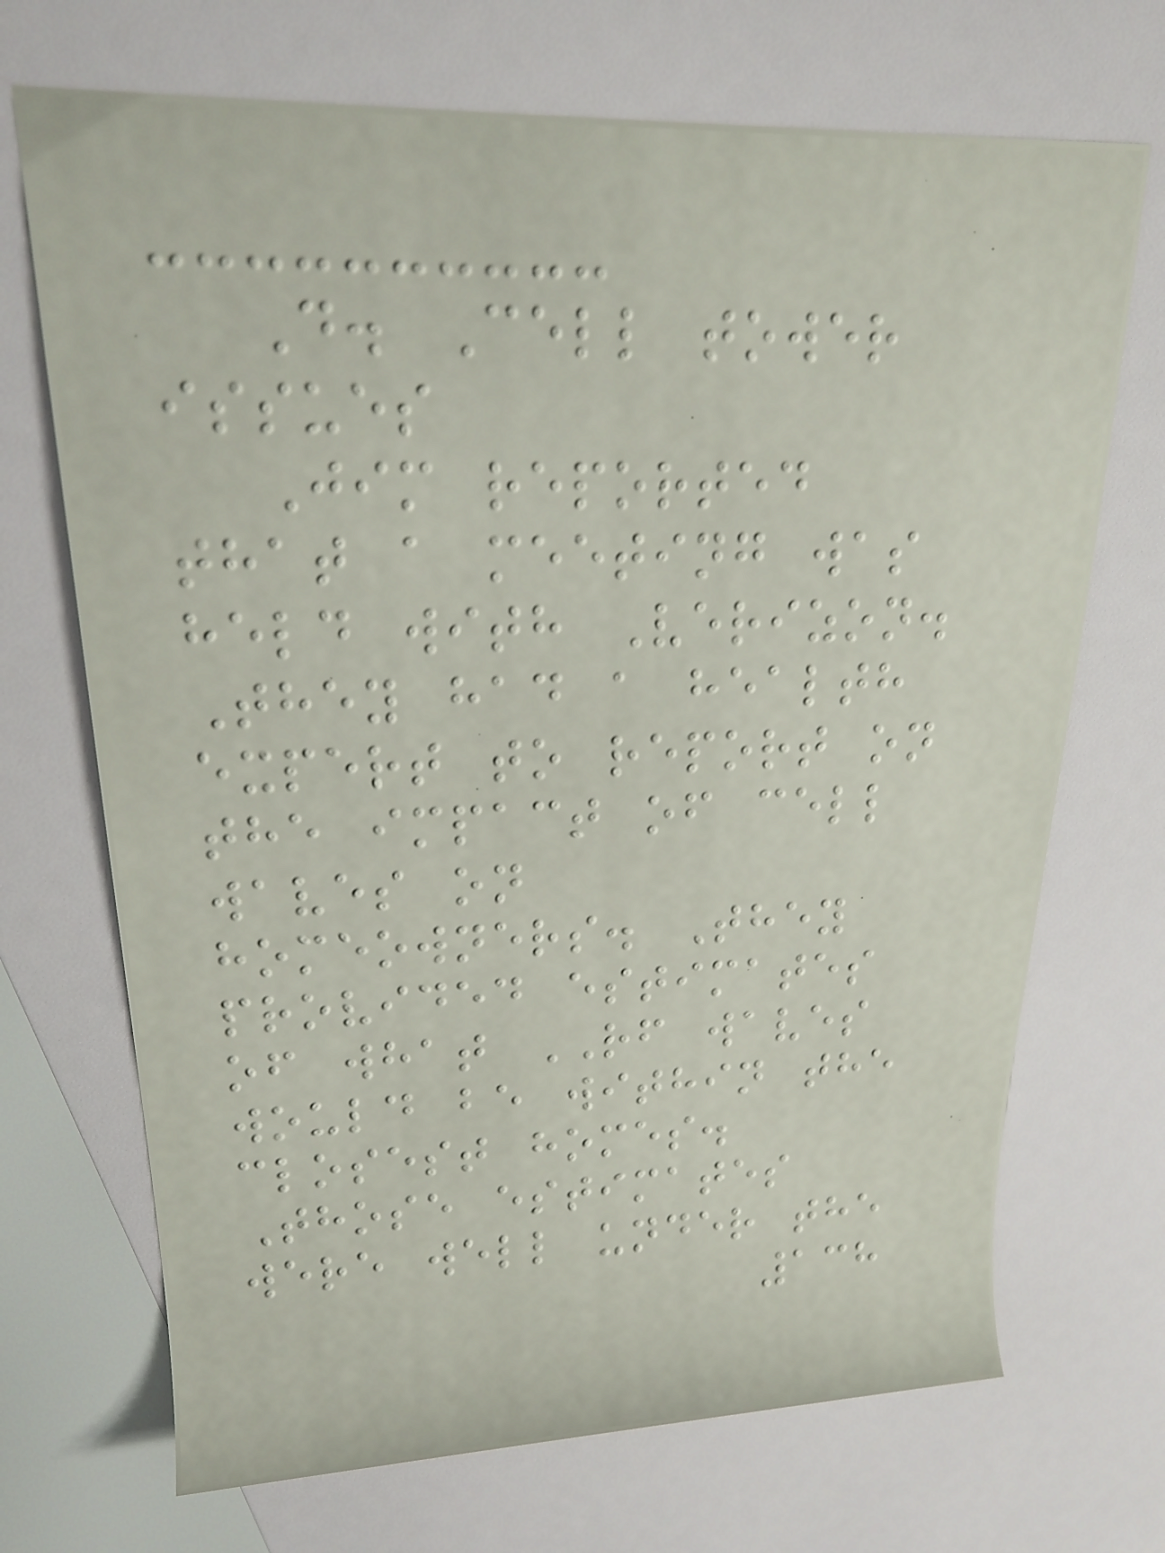D. Cell tower
issues
Jim reported
that a meeting was
held with Verizon.
They had a health
expert to report on
the impact of cell
waves on
homeowners. They
provided estimates
of what RF waves
would be within the
closest homes.
Those estimates
were well under the
138
